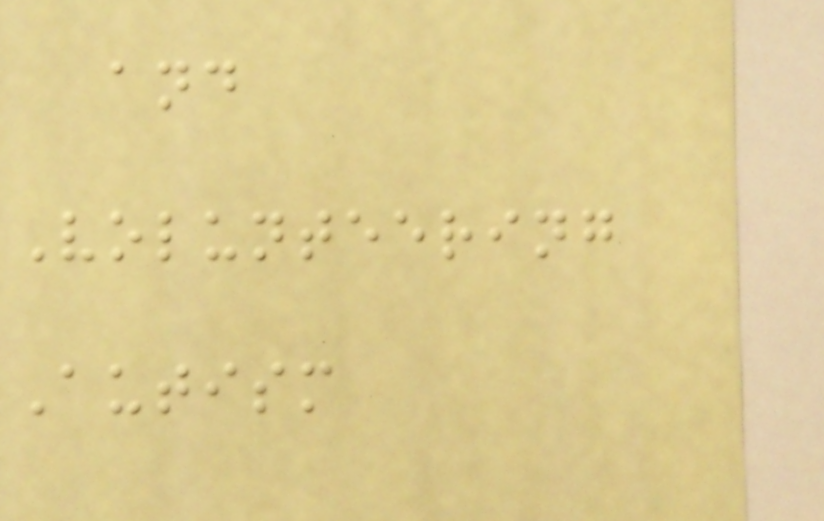and
Volunteering
Autism
